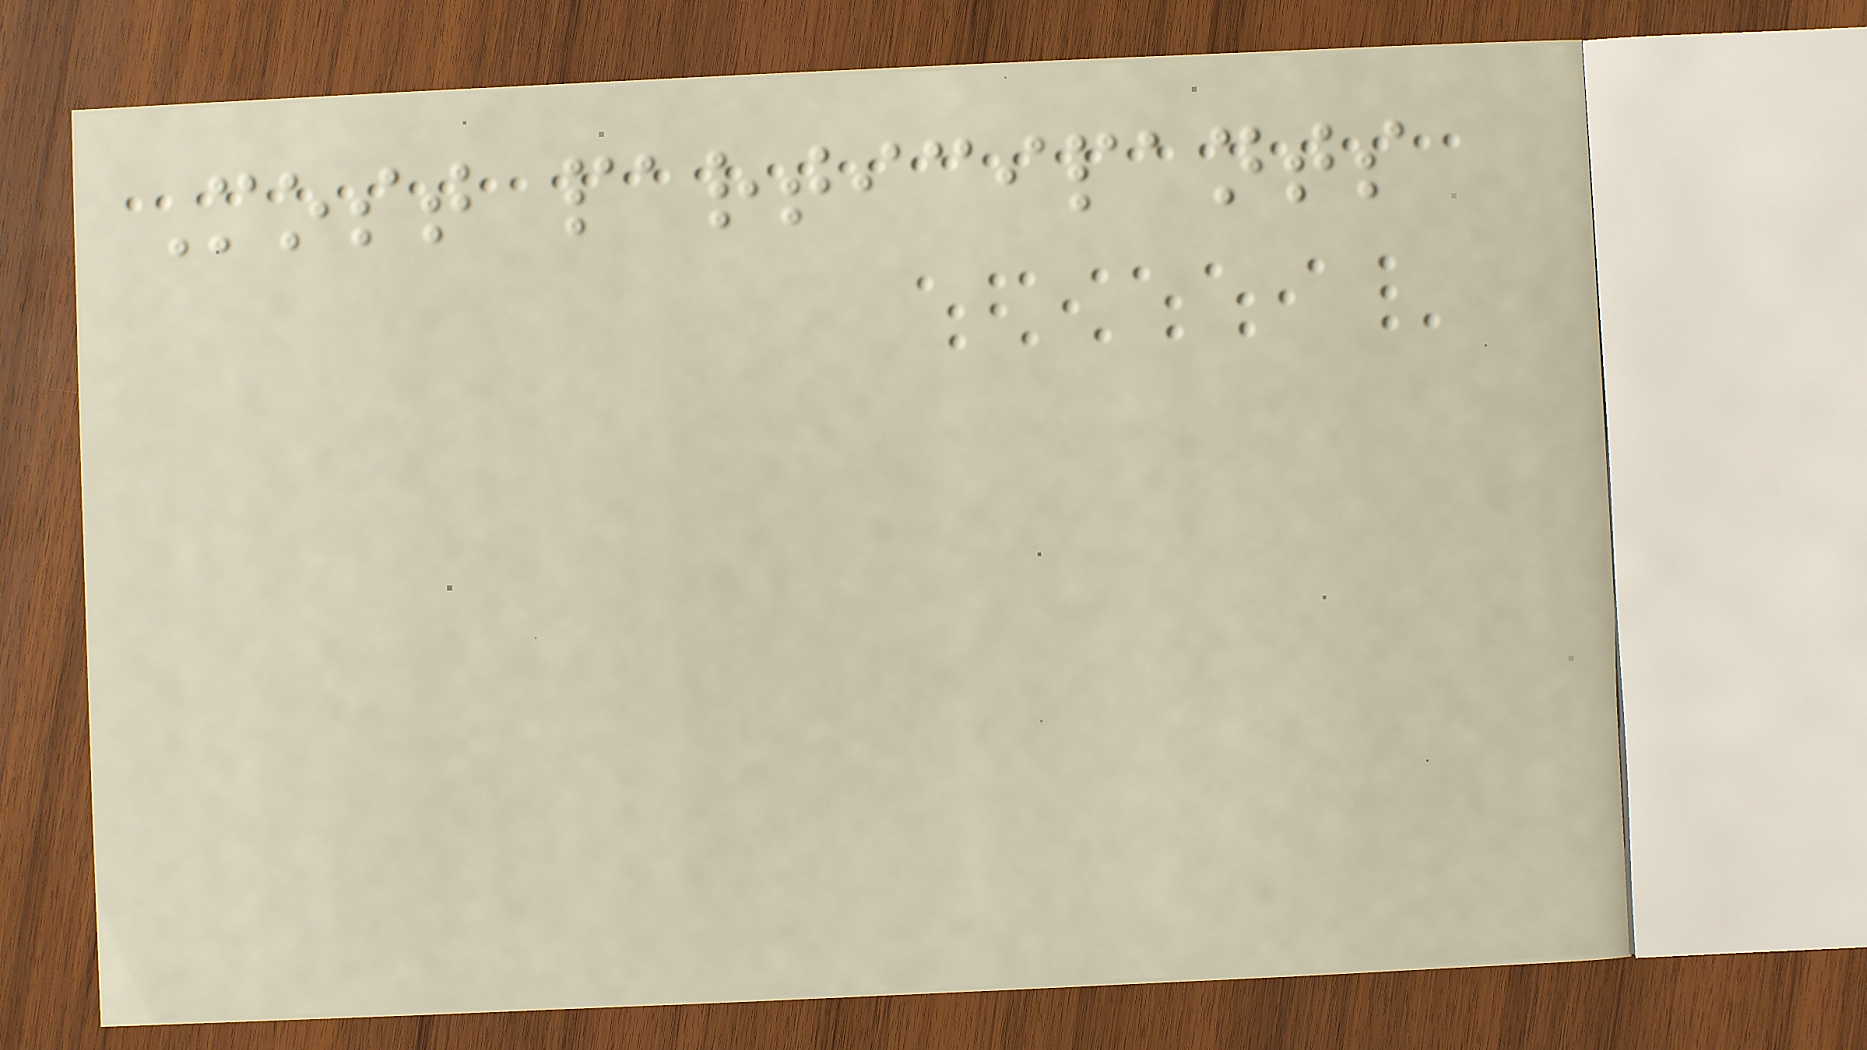Most participants
